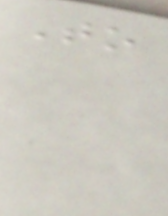To
